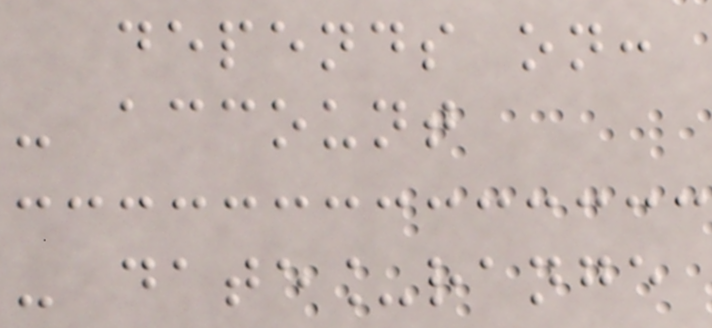depends on:
- account
- date_range
